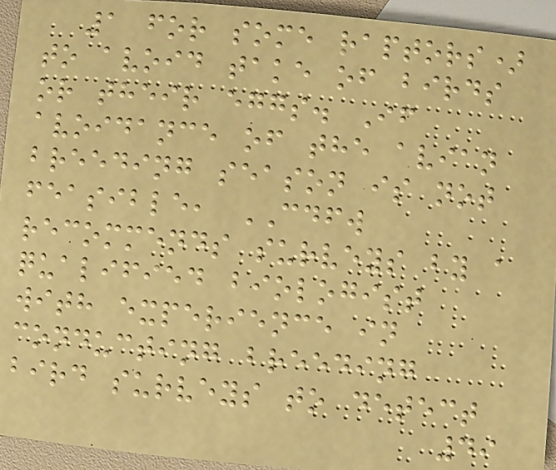1 for some raptors)
to avoid take of birds
or their eggs. If
avoidance of the avian
breeding season is not
feasible, CDFW
recommends surveys by a
qualified biologist
with experience in
conducting breeding
bird surveys to detect
49
